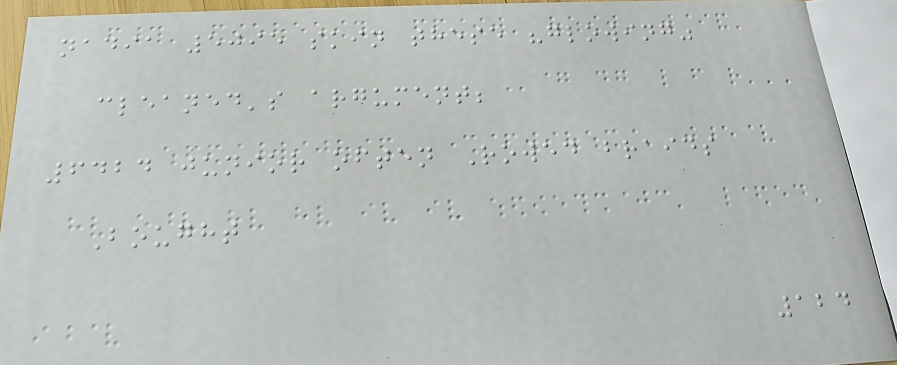nadia 5095 skin these "glowing"
cleaned's argument;
6424 junior often Rowed braids
Bought
124
